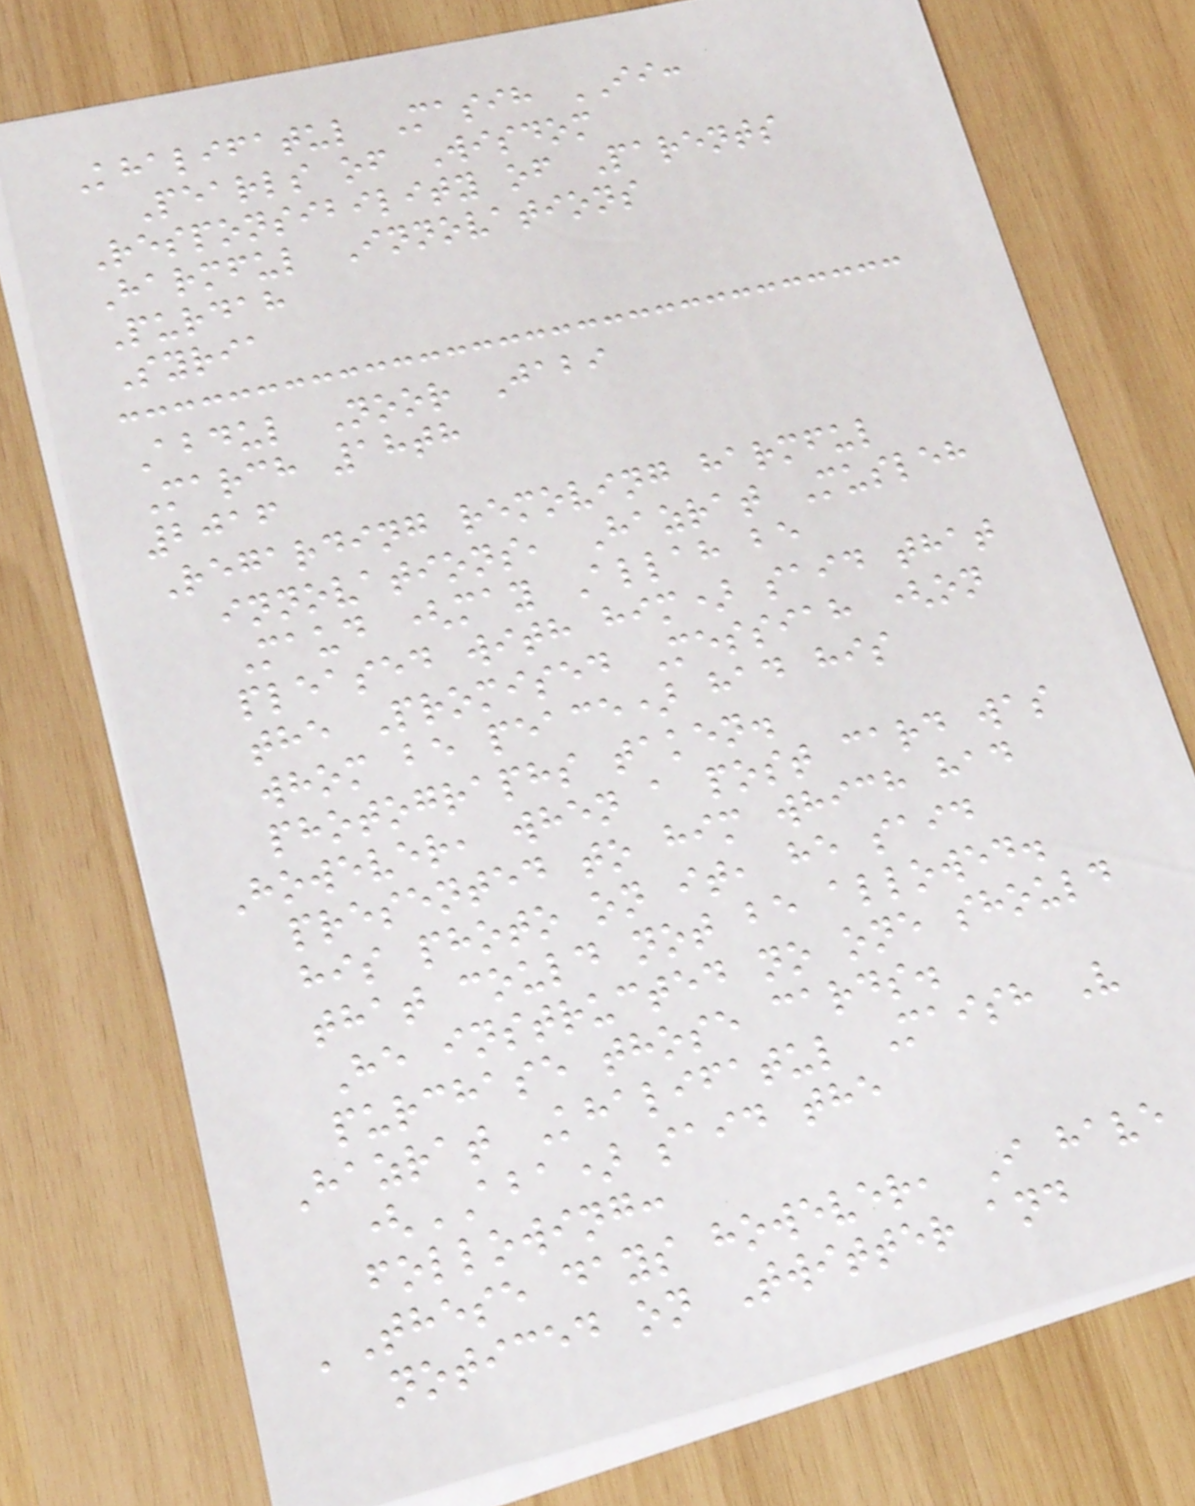Khalifatul Masih II:
Pearls of Wisdom
Responsibility of Parents
Harmful Innovations
Purdah
Syria
Abdul Noor Jabi
March 18th
2016
Regarding removing harmful
innovations, Hazrat Musleh
Maud (may Allah be
pleased with him) said that
the Promised Messiah (on
whom be peace) had his
photographs taken.
However, when a post card was
presented to him which had
his photo on it, he said
that could not be allowed.
He instructed no one should
purchase those cards.
Hazrat Khalifatul Maish V
(ABA) said the
following:
'These days however, I have
noticed on Twitter and
